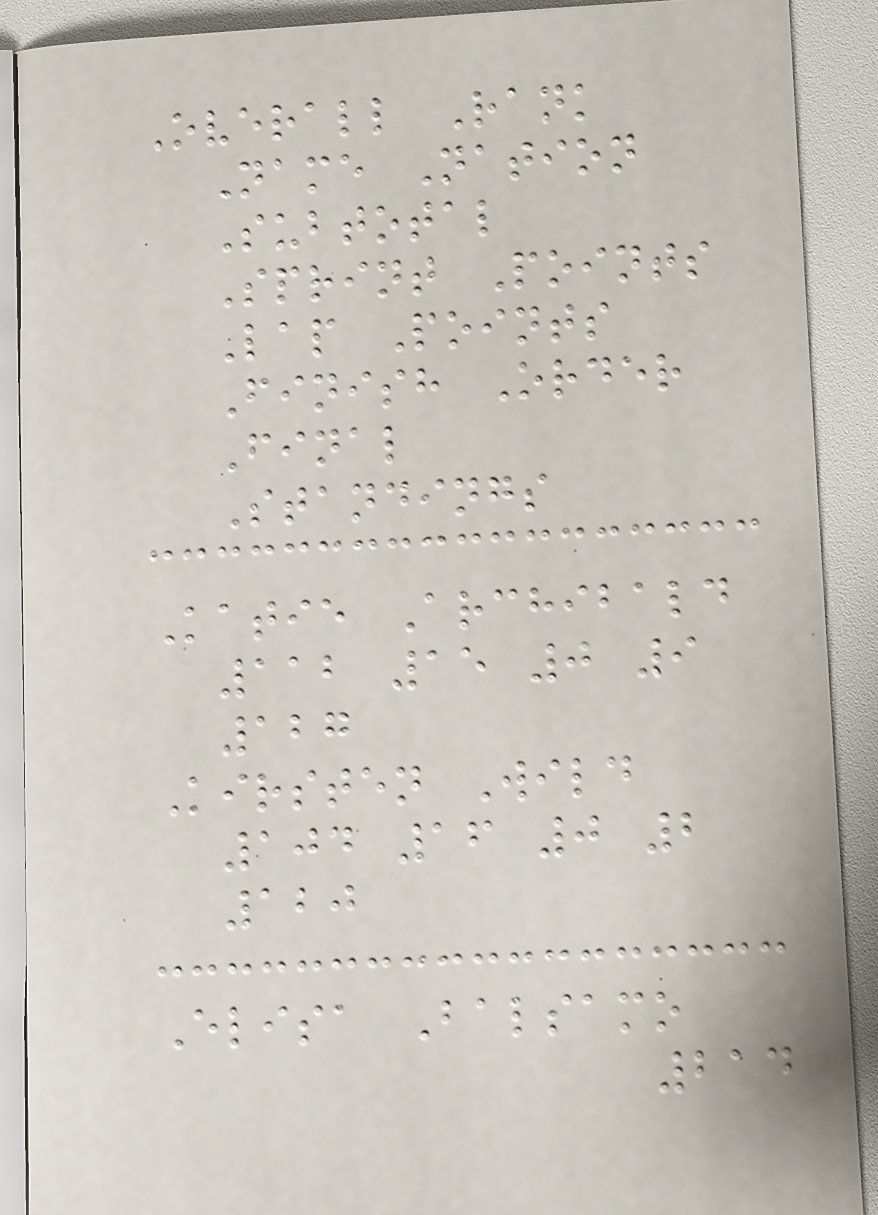Overall Rank
Name Nation
Subtotal
Sprint Points
Lap Points
Finish Order
Final
Standings
Katie Archibald
112 15 0 9
127
Kirsten Wild
104 16 0 2
120
Elisa Balsamo
214
